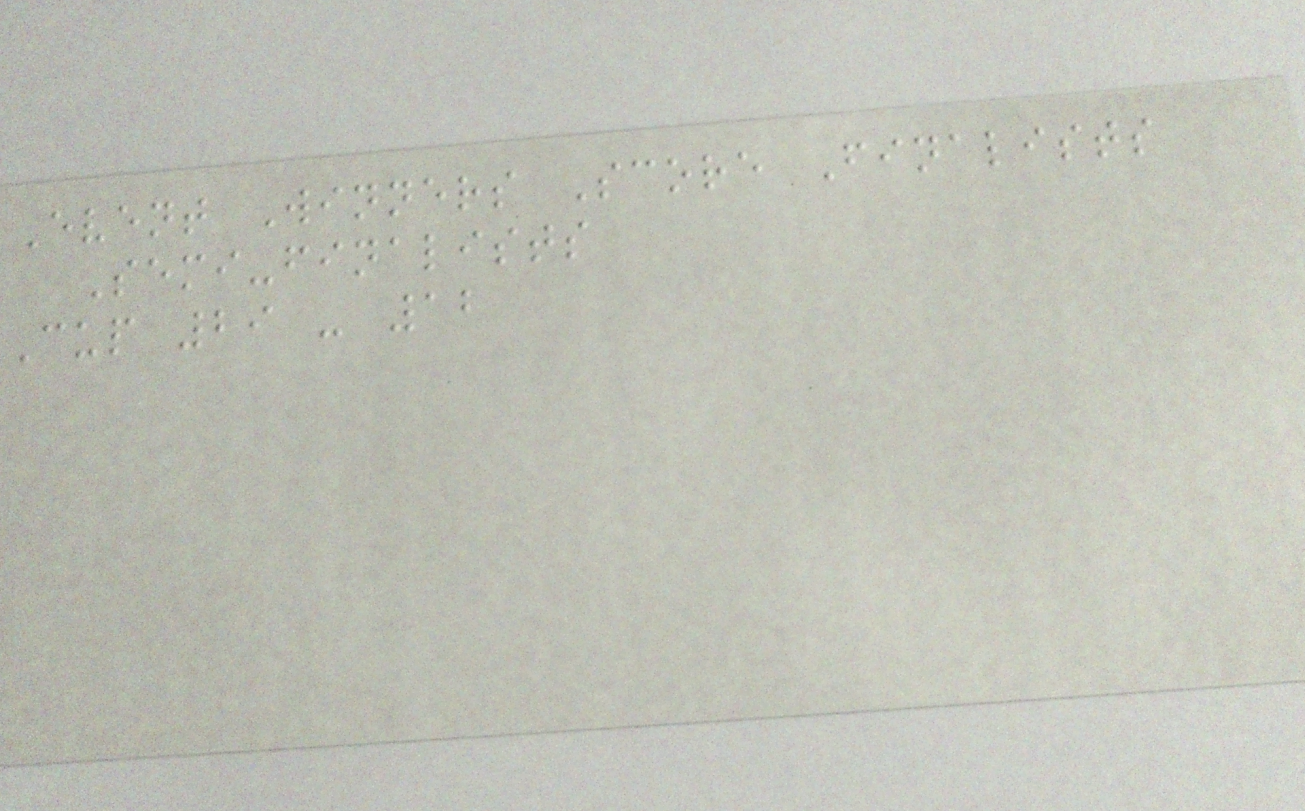Event Winners Score Finalists
Semi-finalists
Cup 29 - 12
